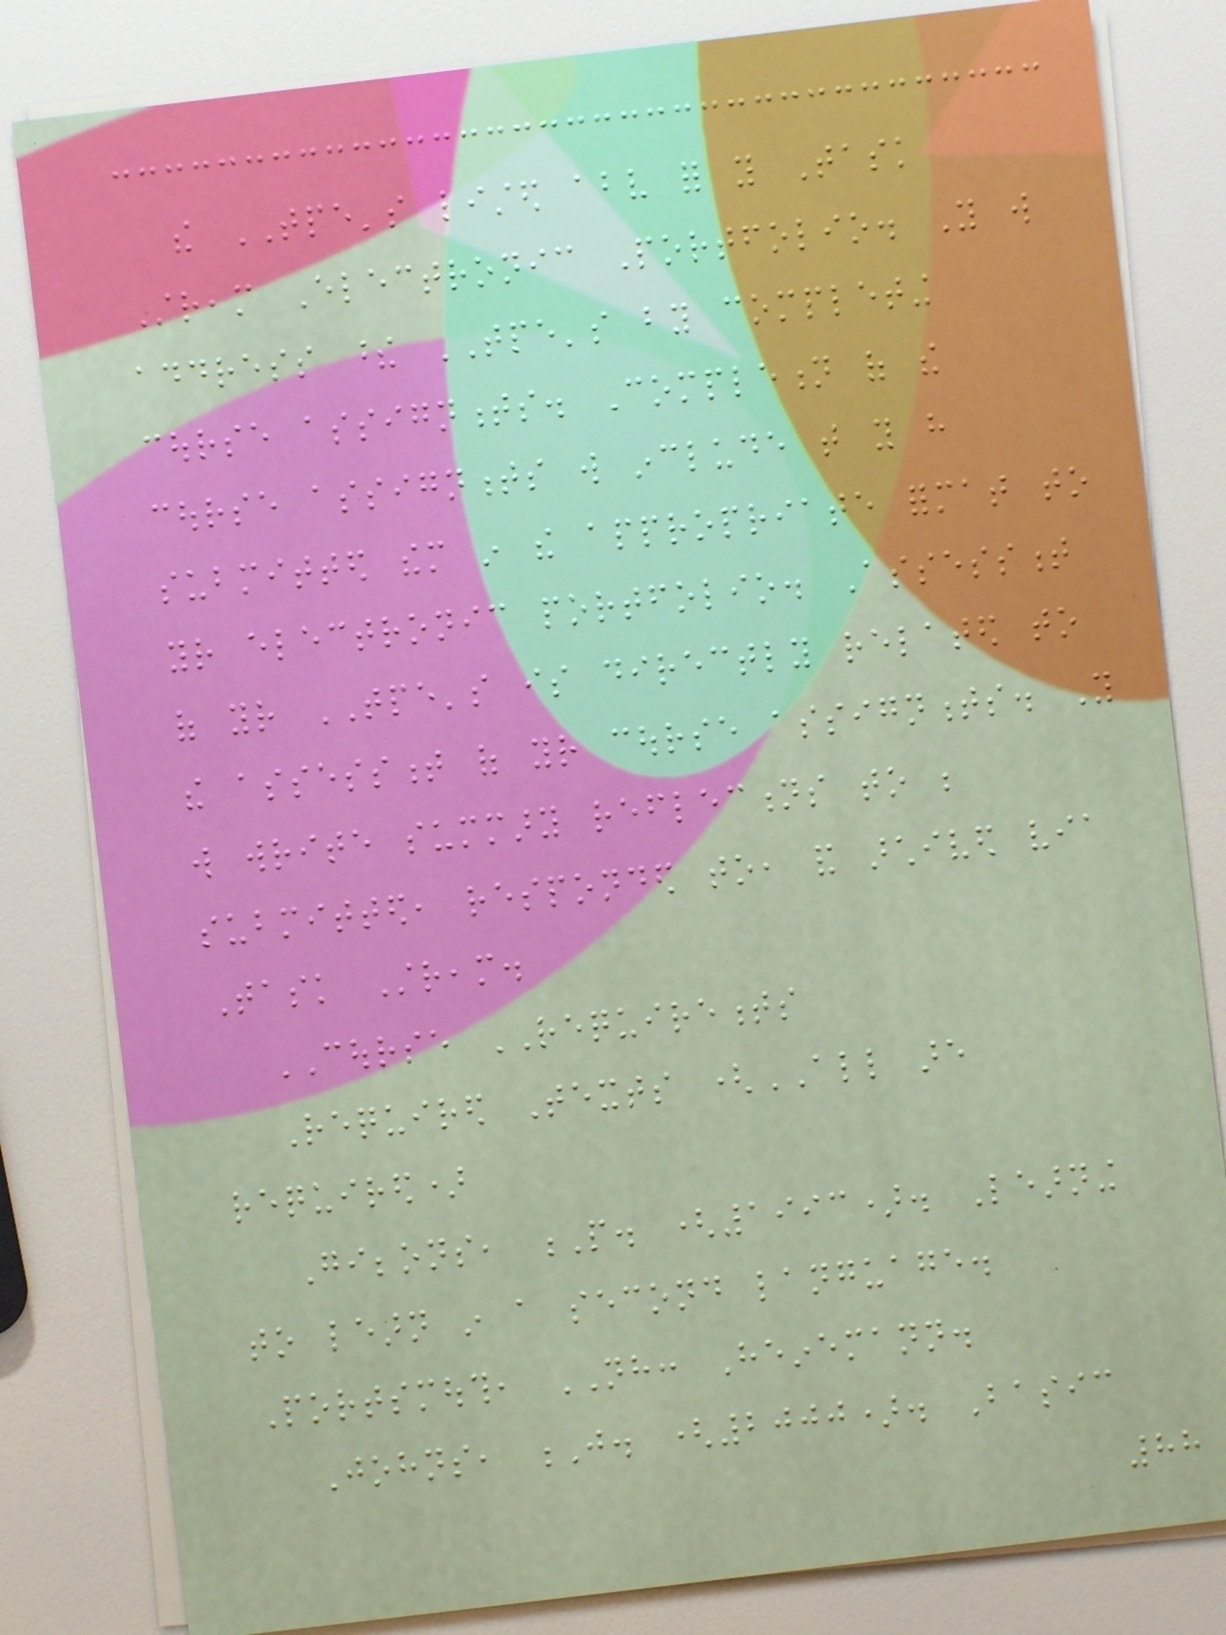the TPE's listed above for you Task
Stream Electronic Portfolio. You will
address these TPE's by completing
course assignments. Completion of the
course assignments will include that you have
submitted them in the appropriate format to
your electronic portfolio. Assessment
of your TPE's is directly related to
the assessment of your course assignments. You
will write summary reflections to be
submitted, responded to, and archived via
Task Stream.
COURSE REQUIREMENTS
Required Texts (ALL are
required)
Gibbons, P. (1993). Learning
to learn in a second language.
Portsmouth, NH: Heinemann.
Johns, J. (2000). Basic
88
